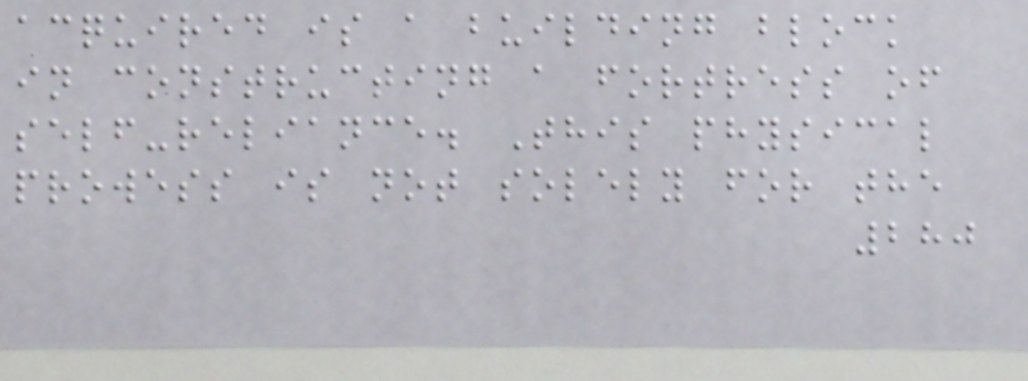acquired is a building block
in constructing a fortress of
self-reliance. This physical
prowess is not solely for the
280
